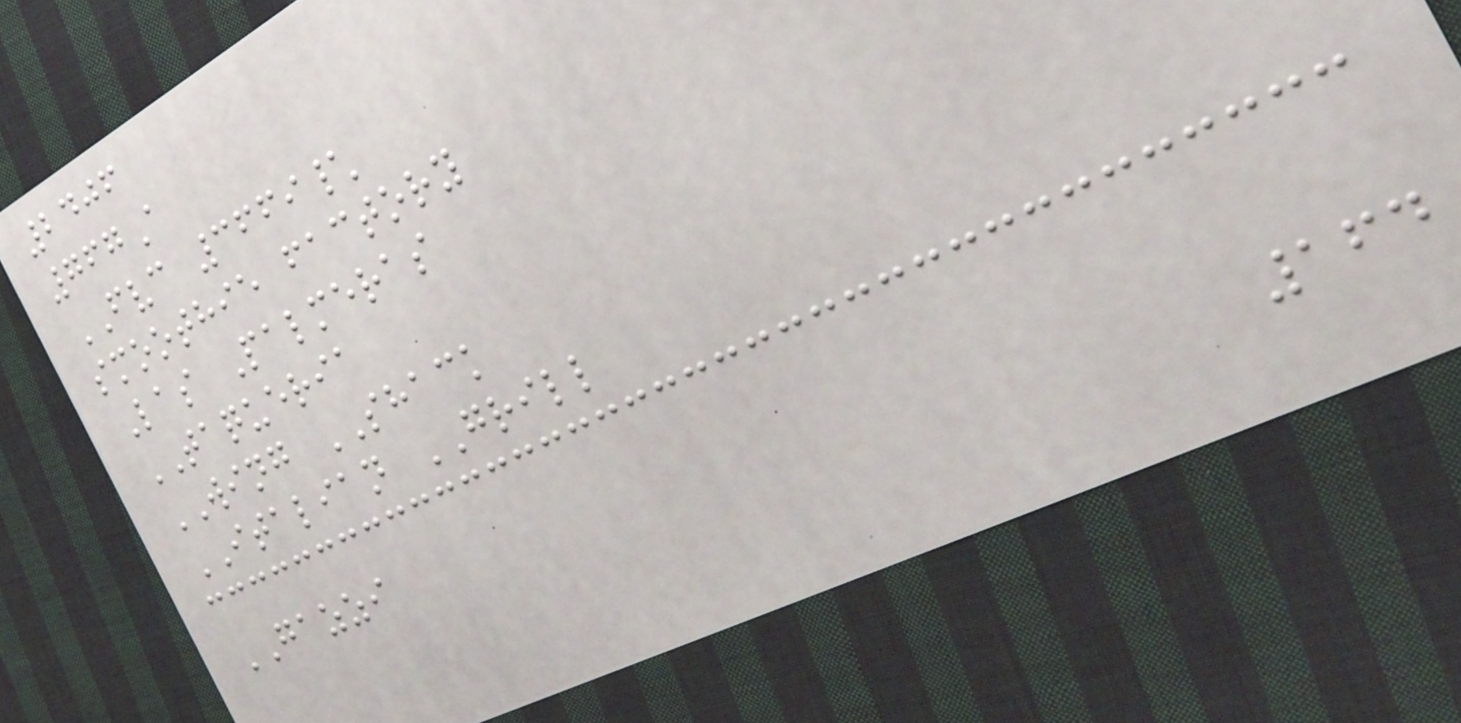2406
767A
FVC 3669\
smoothie factory
Las Palmeras
TAQUERIA
WING SHACK
ITALIAN GRILL
GAZZI
164
